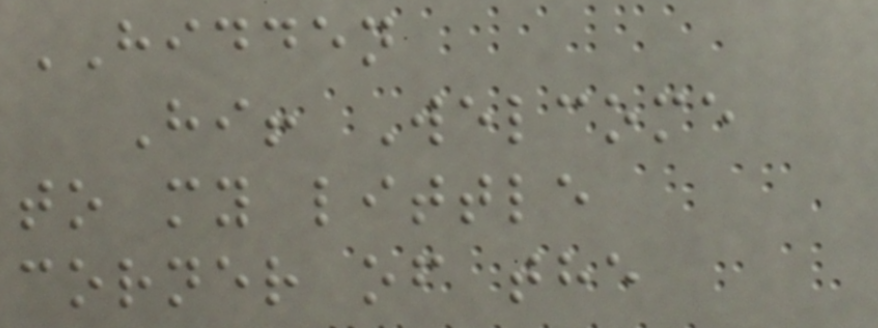HIDDEN
Hi! Welcome
to my little
corner of the
